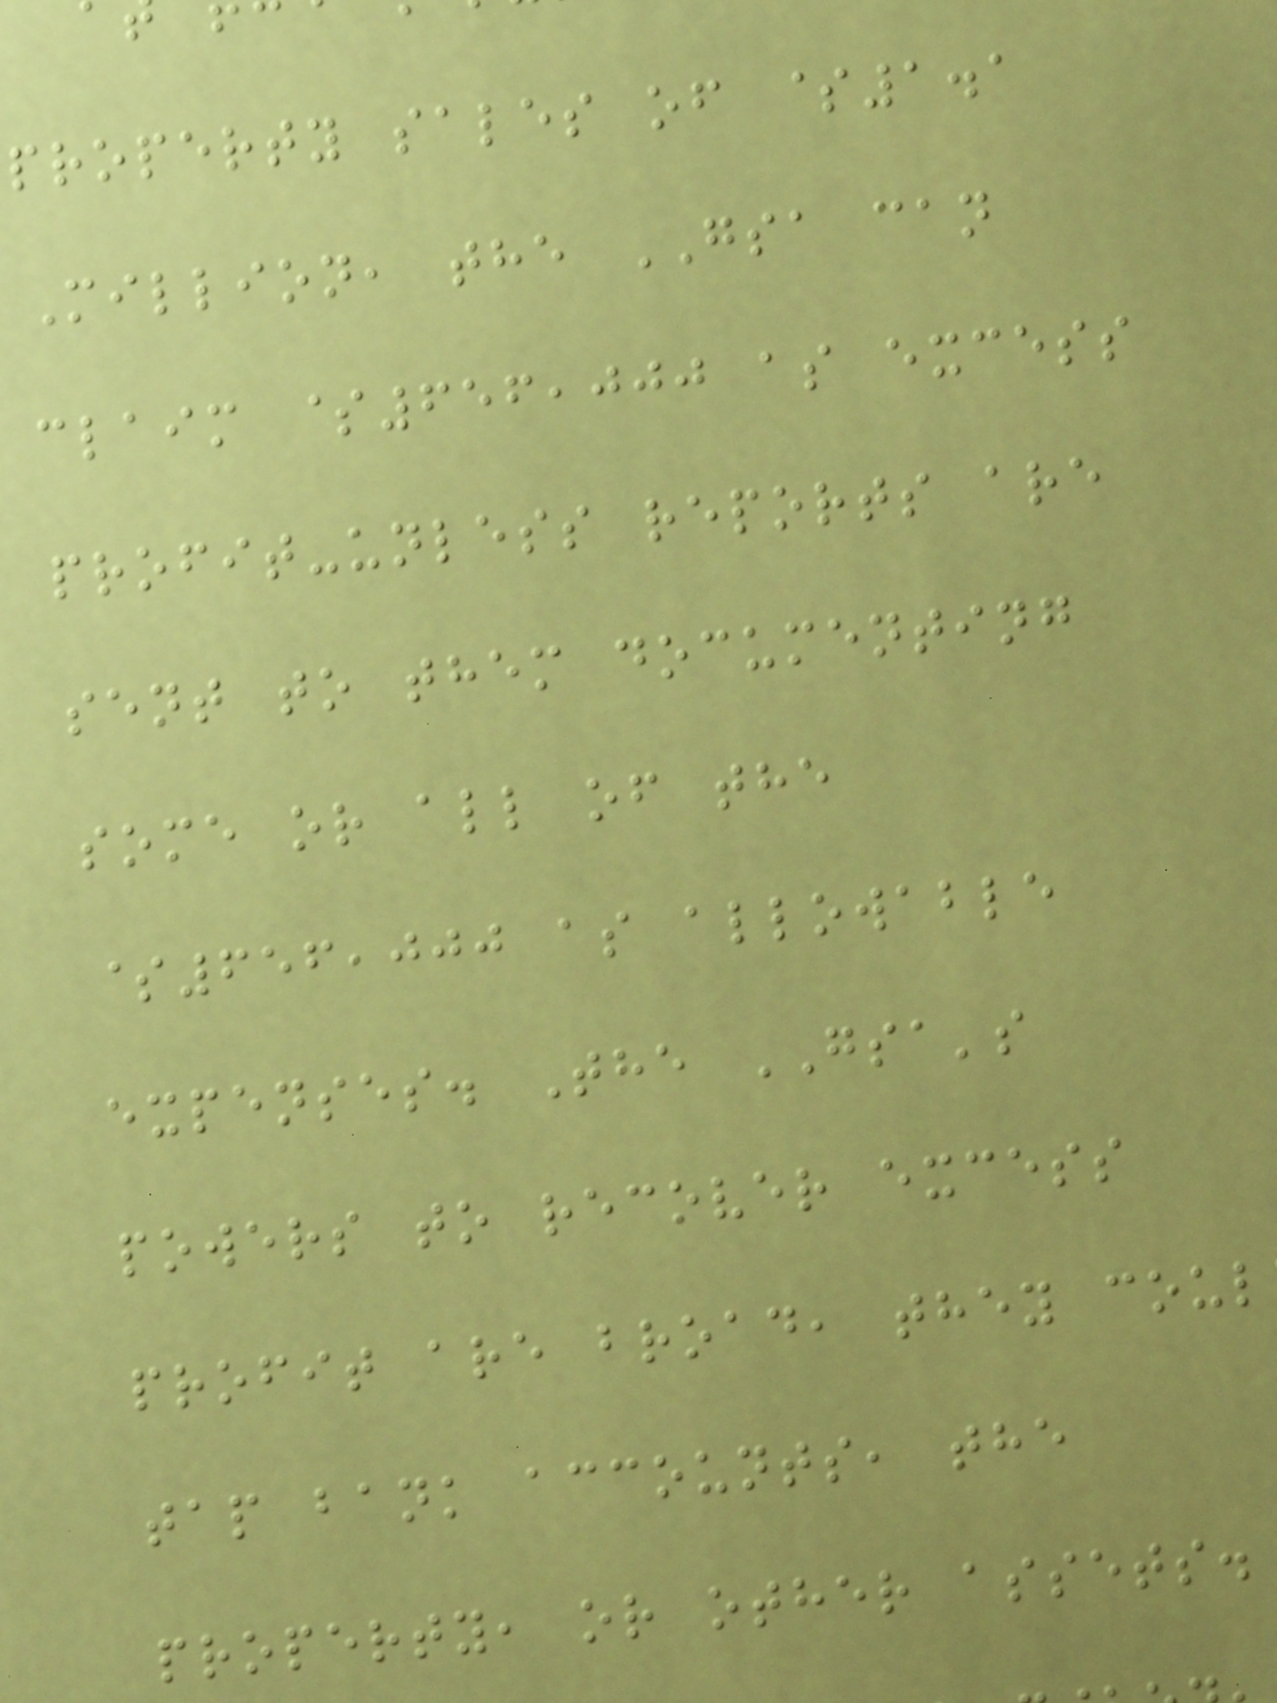property sales of $1.1
Million, the GSA can
claim $656,000 as excess
profit-unless reports are
sent to them documenting
some or all of the
$656,000 as allowable
expenses. The GSA's
powers to recover excess
profit are broad, they coul
tap bank accounts, the
property, or other assets.
